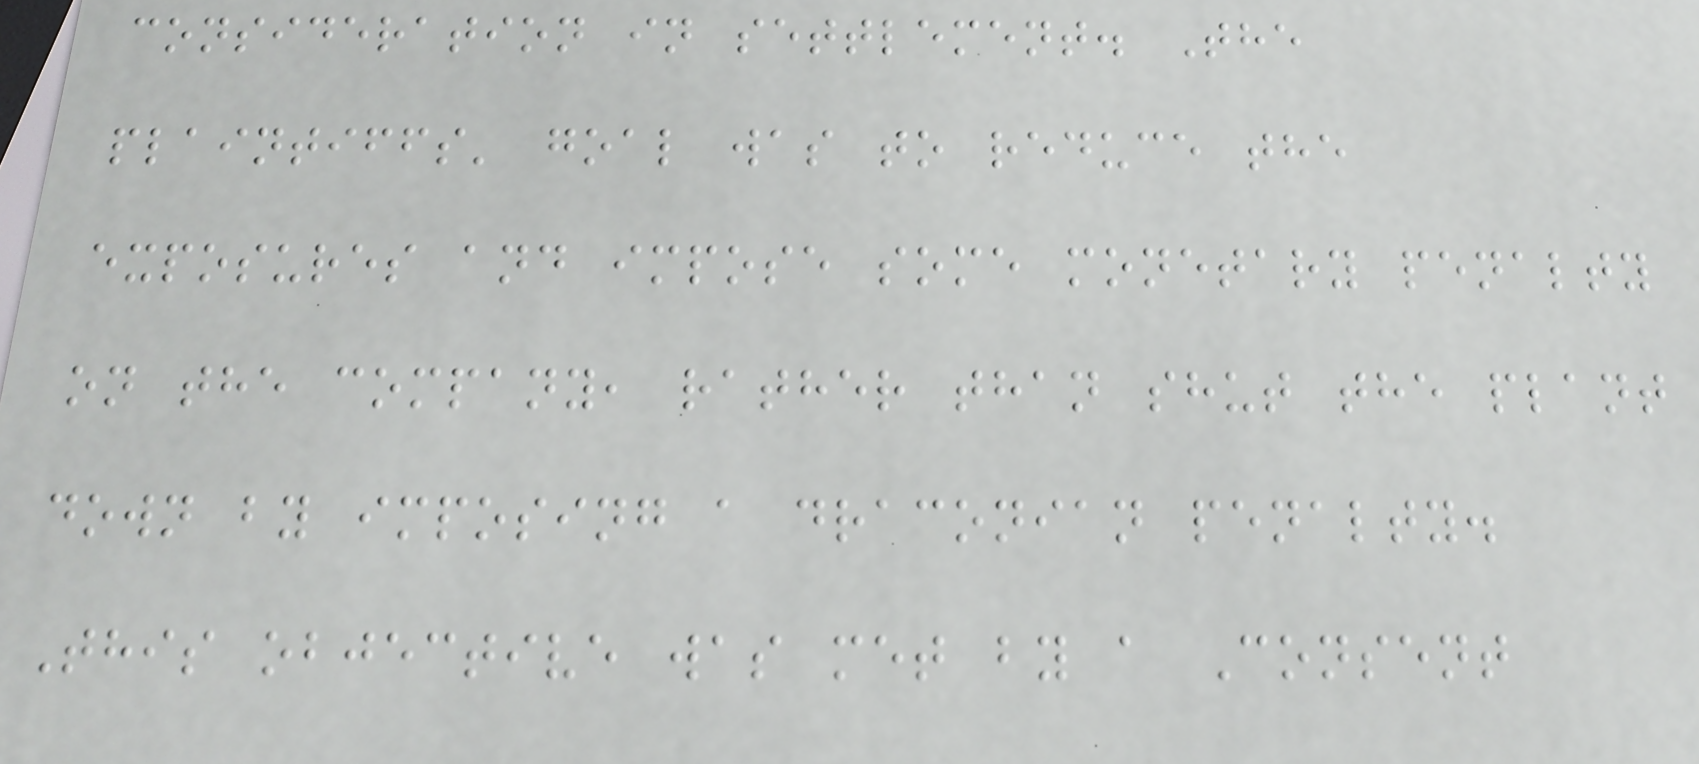consideration in settlement. The
plaintiffs' goal was to reduce the
exposures and impose some monetary penalty
on the company, rather than shut the plant
down by imposing a draconian penalty.
This objective was met by a Consent
